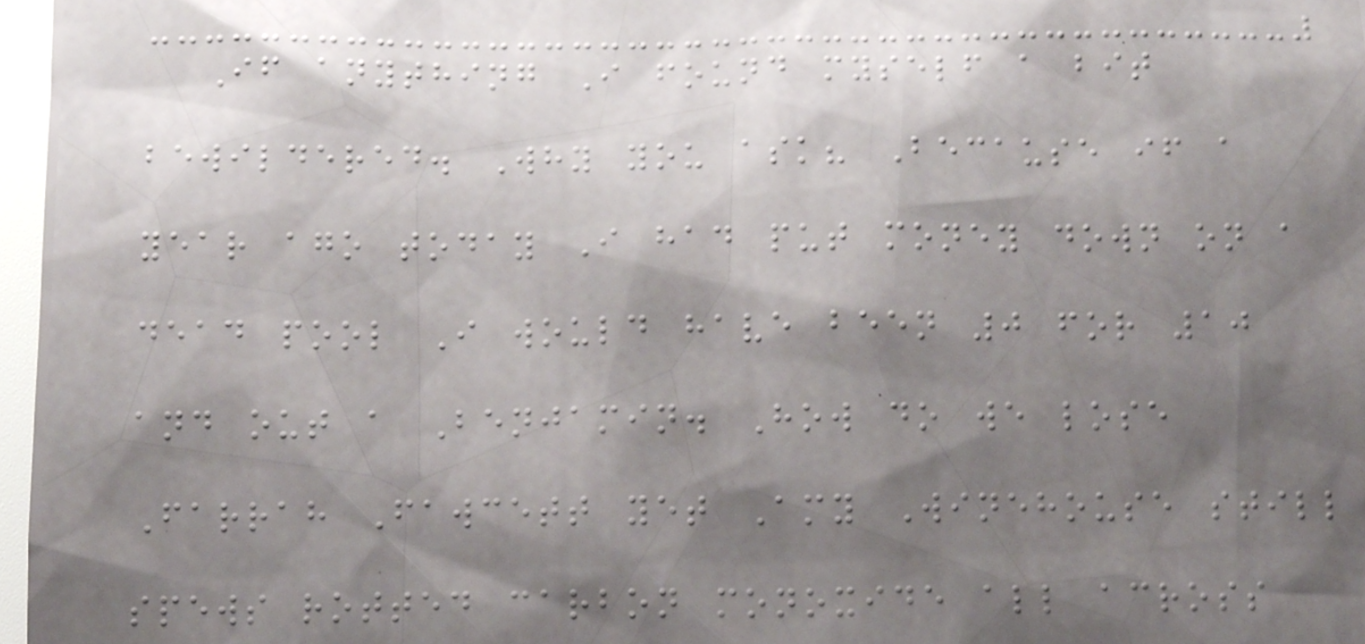If anything I found myself a bit
bewildered. Why you ask? Because if a
year ago today I had put money down on a
dead pool I would have been 0 for 10
and out a Benjamin. How do we lose
Farrah Fawcett yet Amy Winehouse still
spews rotted carbon monoxide all across
